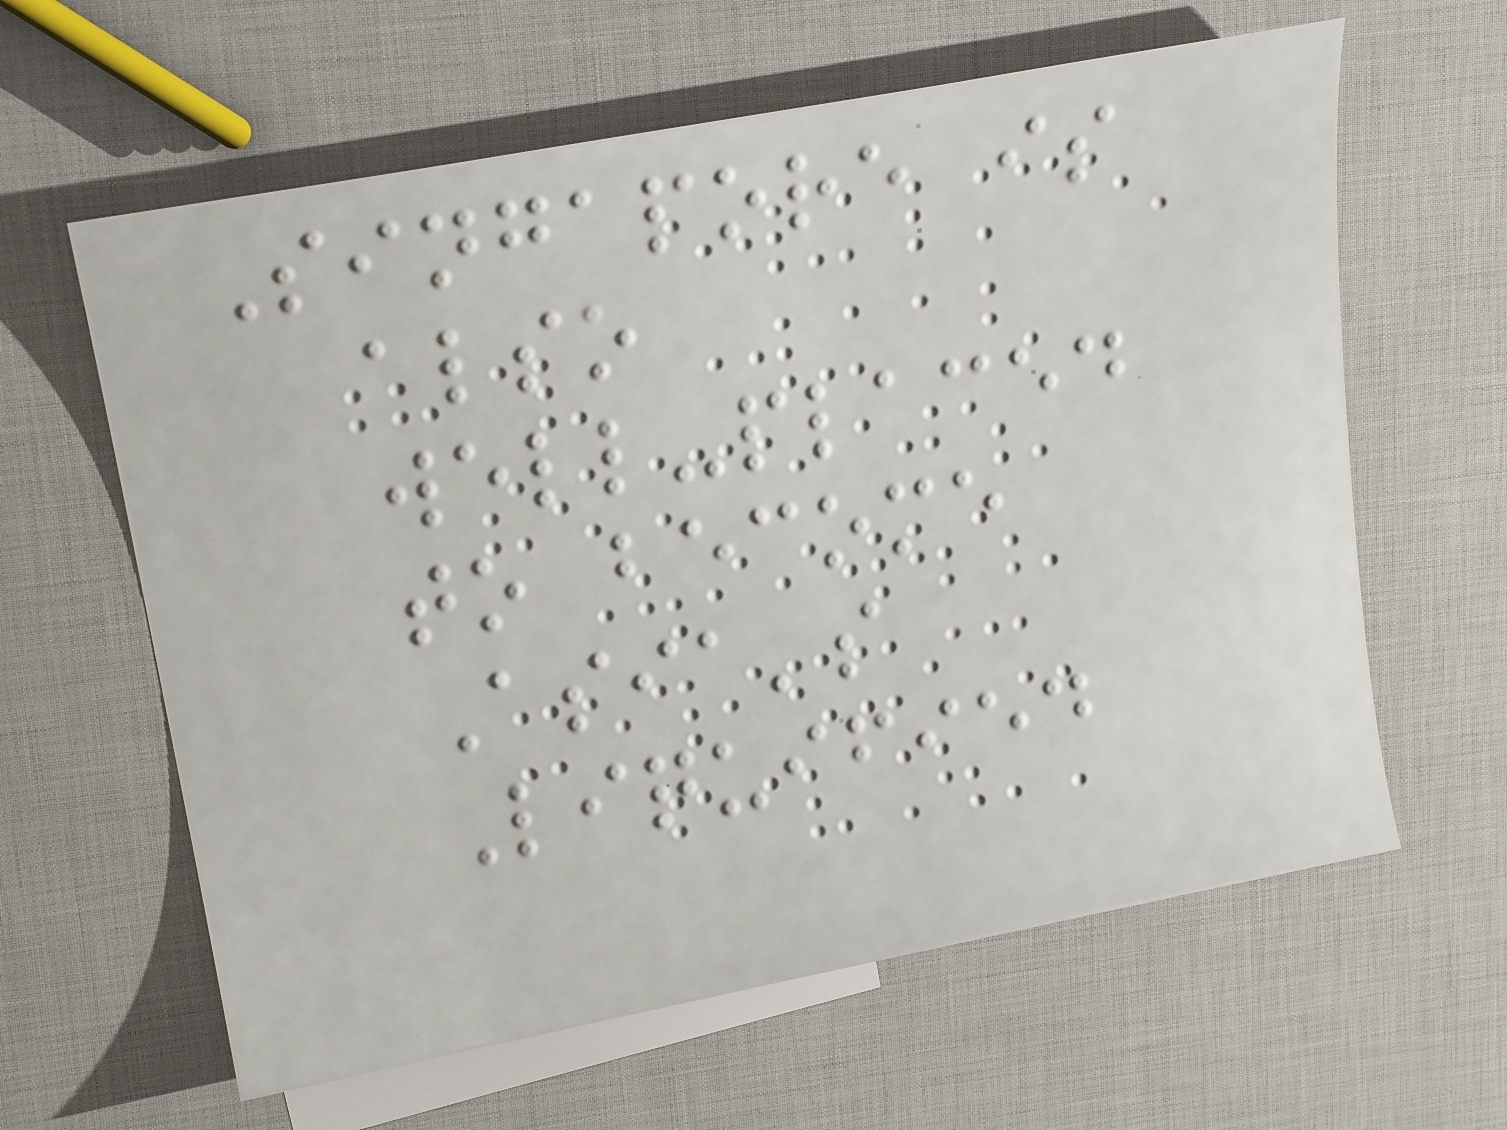Singapore is
also
well-placed
to become
Asia's
Liquified
